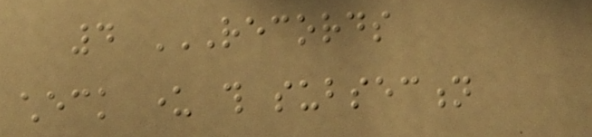4 RECORDS
CHECK UNDER THIS SUBSECTION
